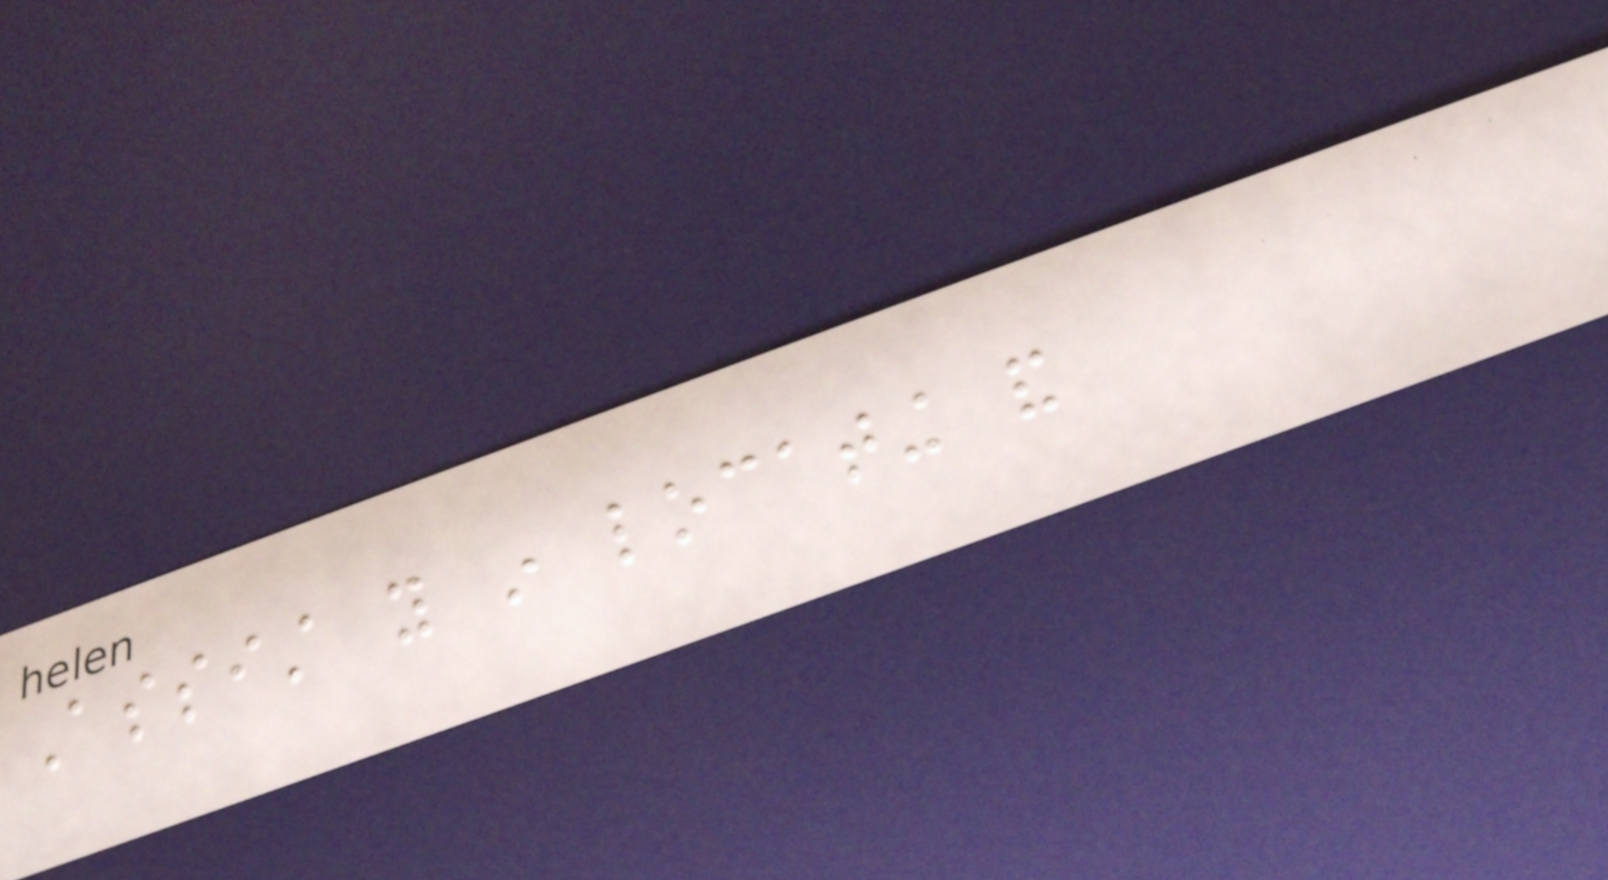Assist you in locating and
